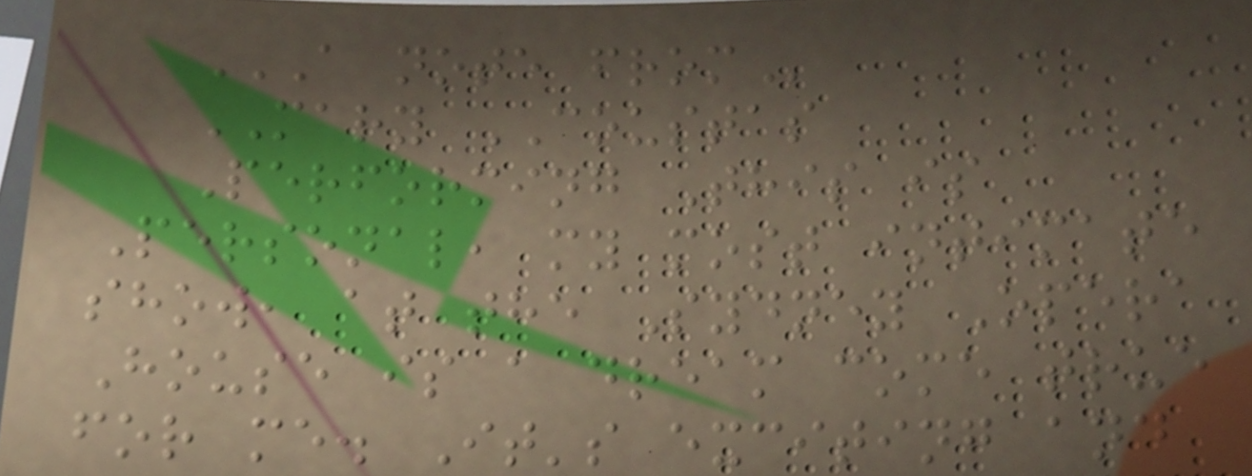A NOTE FROM
MARY COUSTAS
Performing This is
Personal, my most intimate
show, at the Sydney Opera
House is a dream come true
for me. It's exciting and
